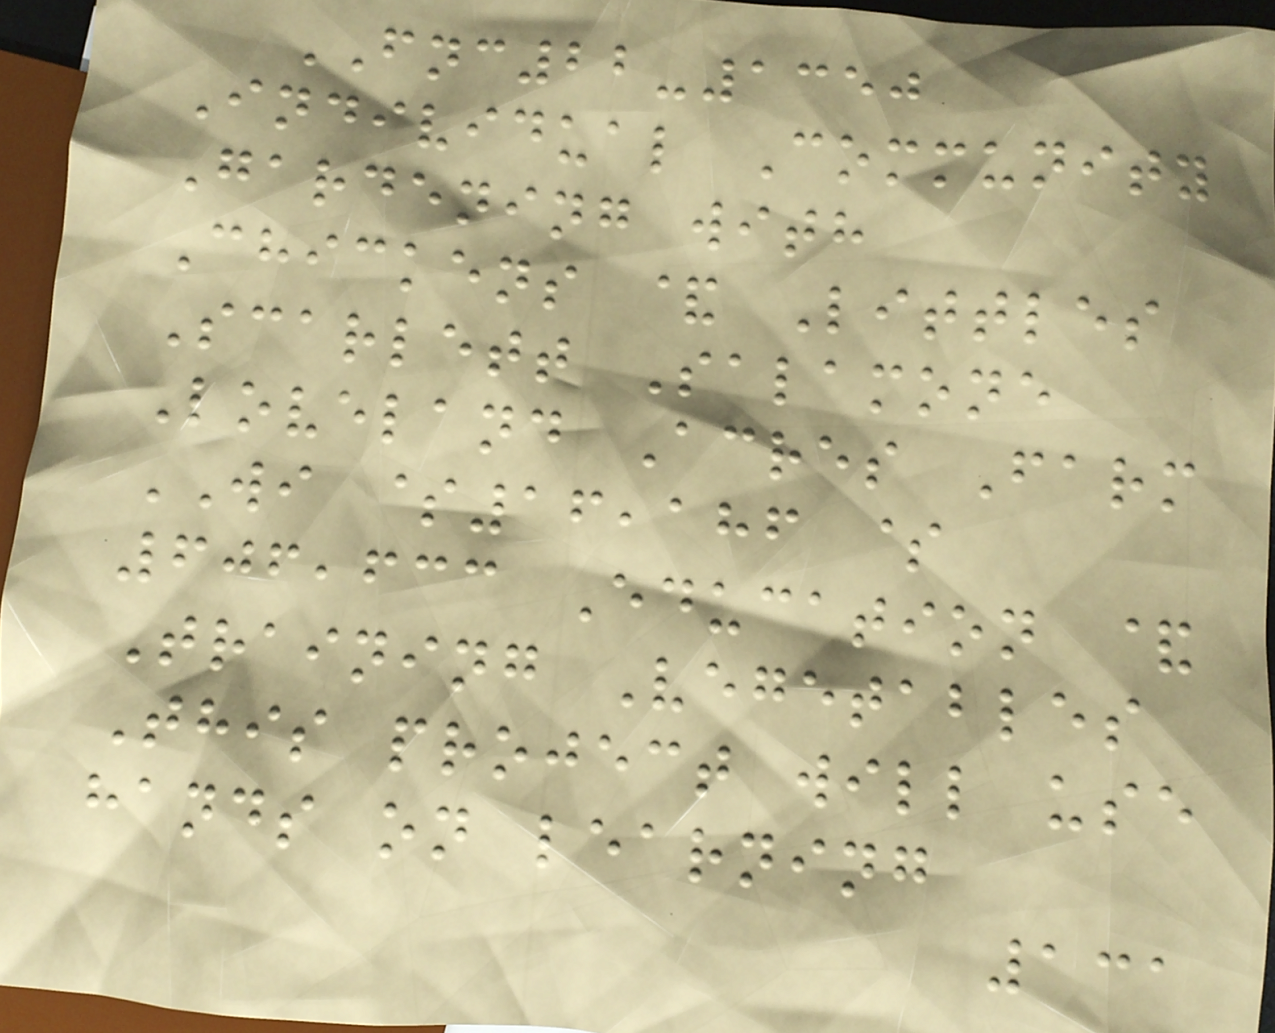FNC22-1350
Individual Community
Gardening with
Chickens & Littles
Scarlett Salamone
Loveland Acres Farm
WI $16,186 $
606,633 Education &
Training Vegetables
This project will use
hands on learning
131
